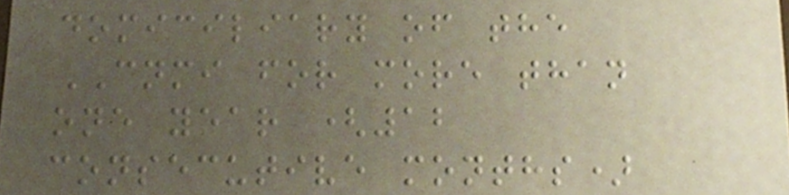domiciliary of the
CNMI for more than
one year (12
consecutive months)
